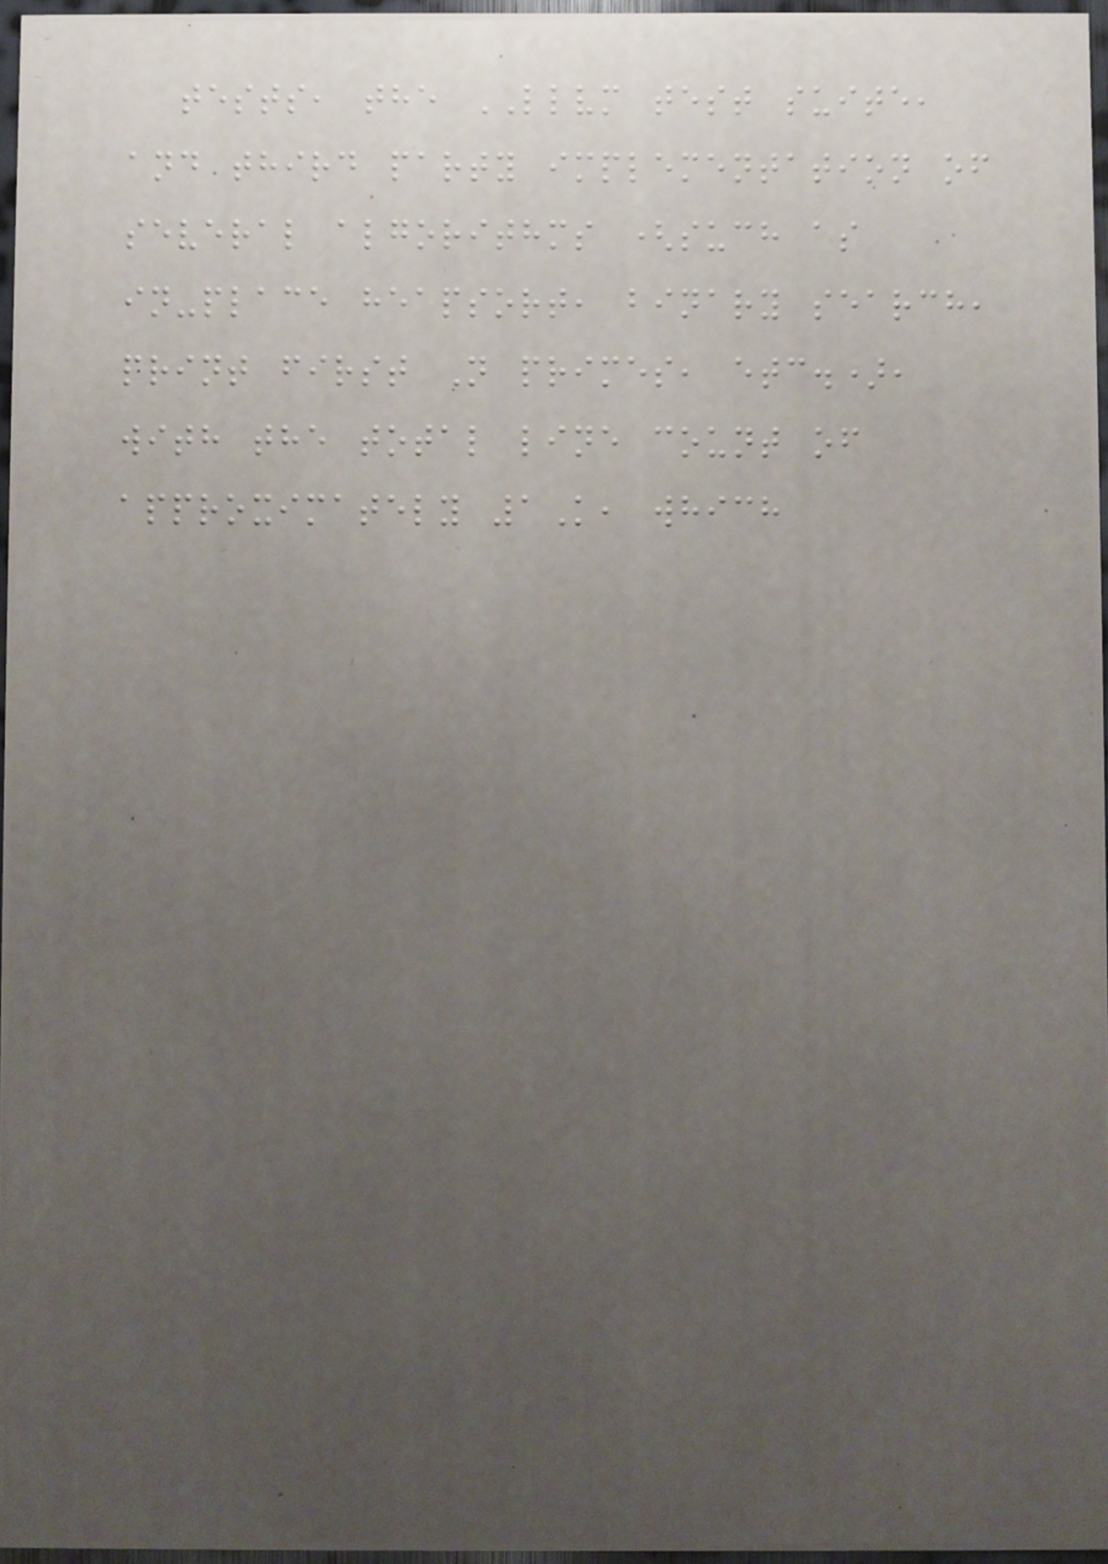tests, the LLVM test suite,
and third party implementation of
several algorithms (such as
in-place heapsort, binary search,
print first N primes, etc.),
with the total line count of
approximately 1K, which
